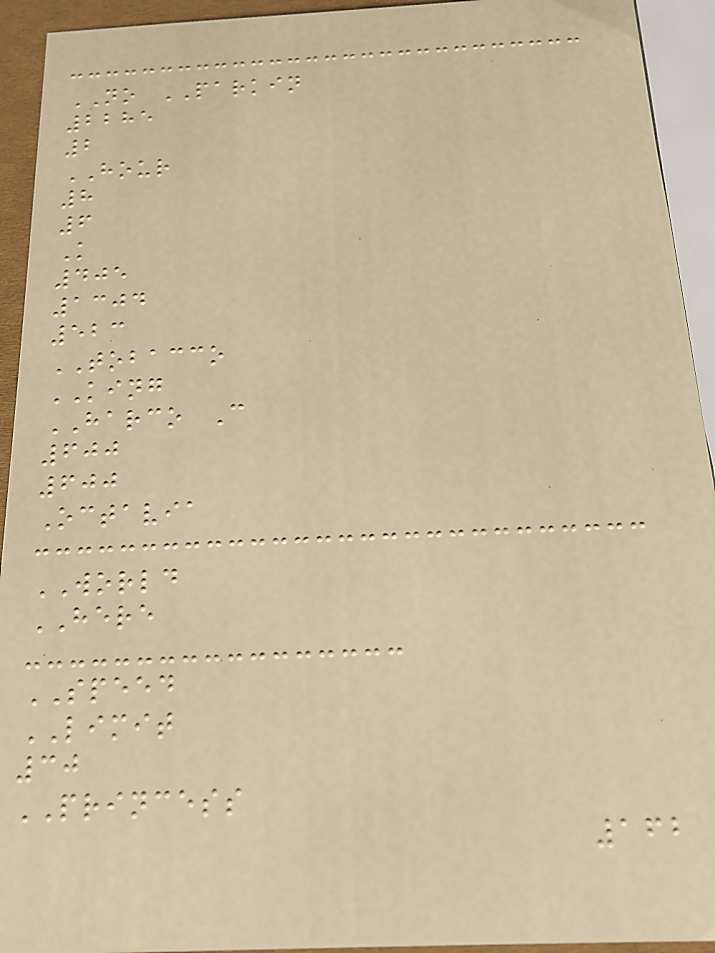NO PARKIN
2285
2
HOUR
8
6
K
405
1304
523
TOBACCO
KING
HARCO C
600
600
Octavia
WORLD
HERE
SPEED
LIMIT
30
PRINCESS
162
